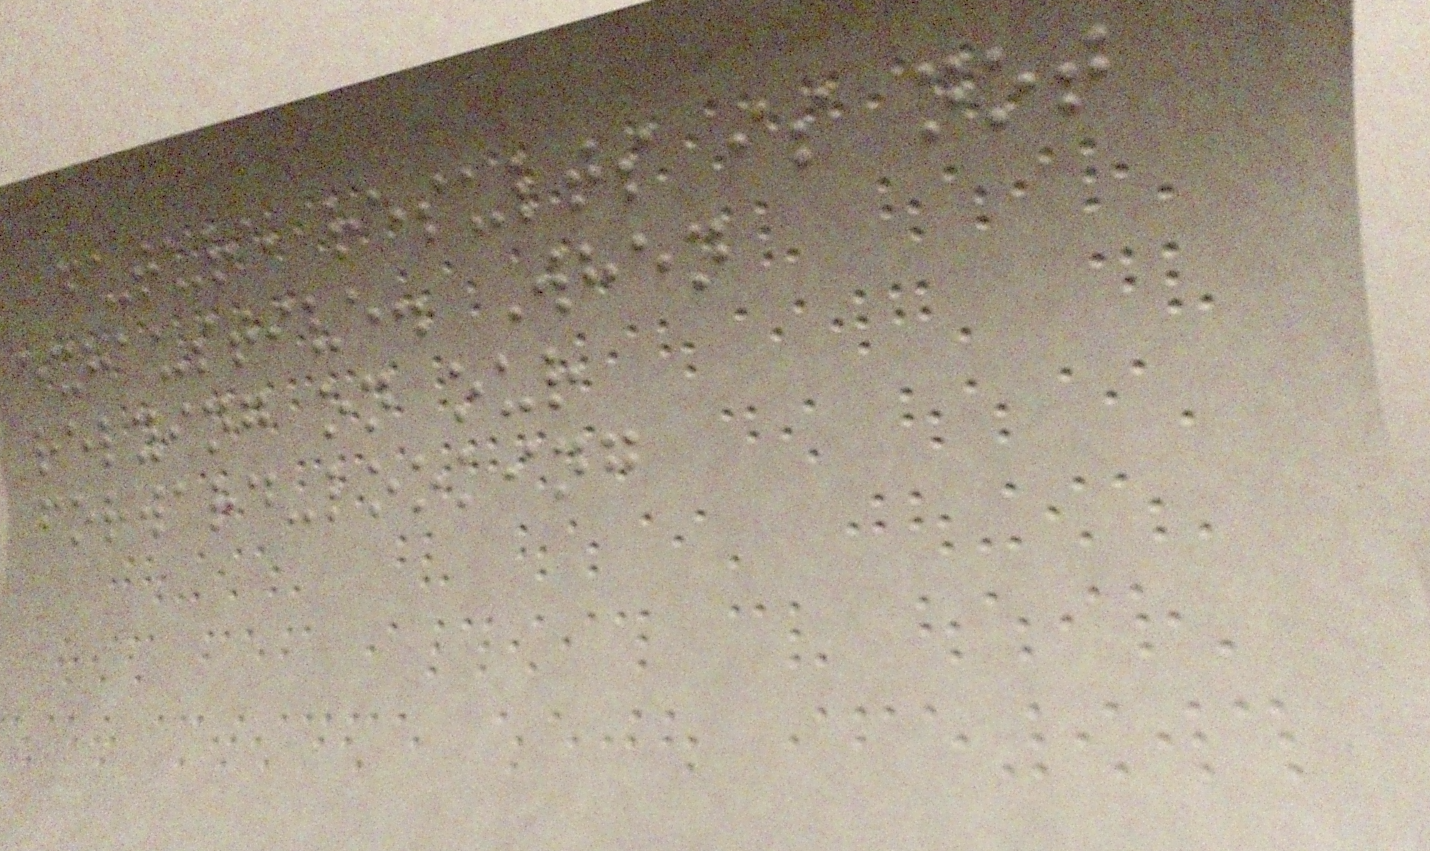future results is not
exhaustive. When
relying on our
forward-looking
